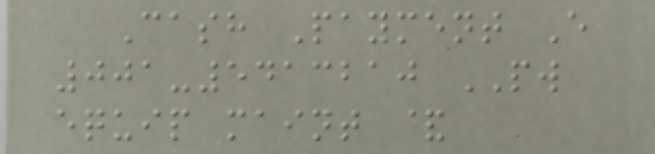Cash Payment E
001-5413210 PW
equip maint &
